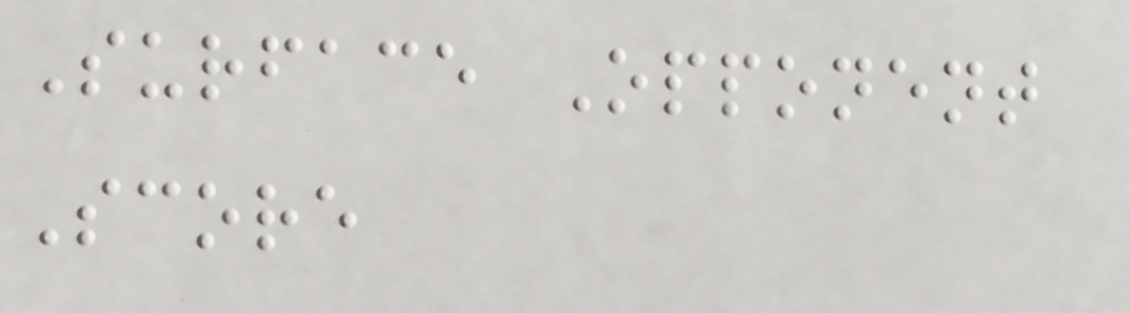Surface Opponent
Score
